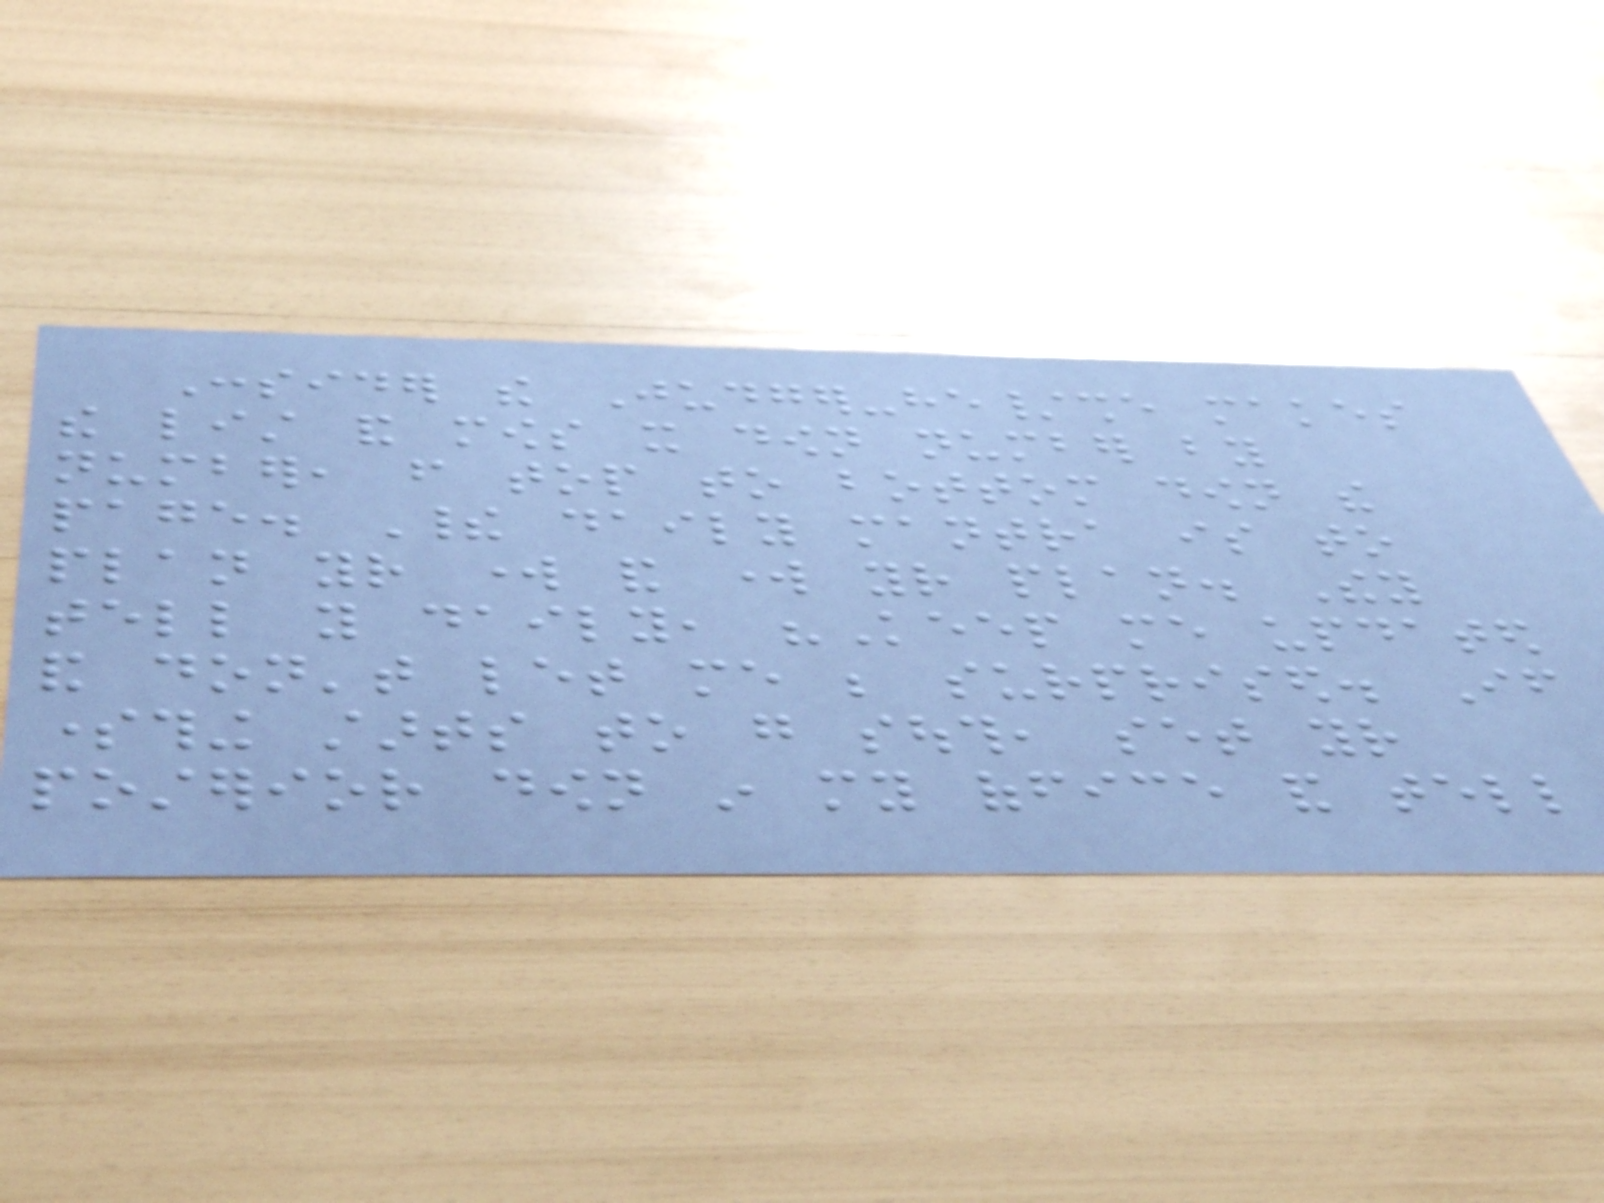Consider the Judger-he/she makes
the list and mows it down number by
number, from top to bottom down the
page. Their daily mantra is to
plan your work and work your plan. They
tell you daily, "Keep me updated
and don't let me be surprised. If
something starts to go south, set your
posterior down in my office and tell
